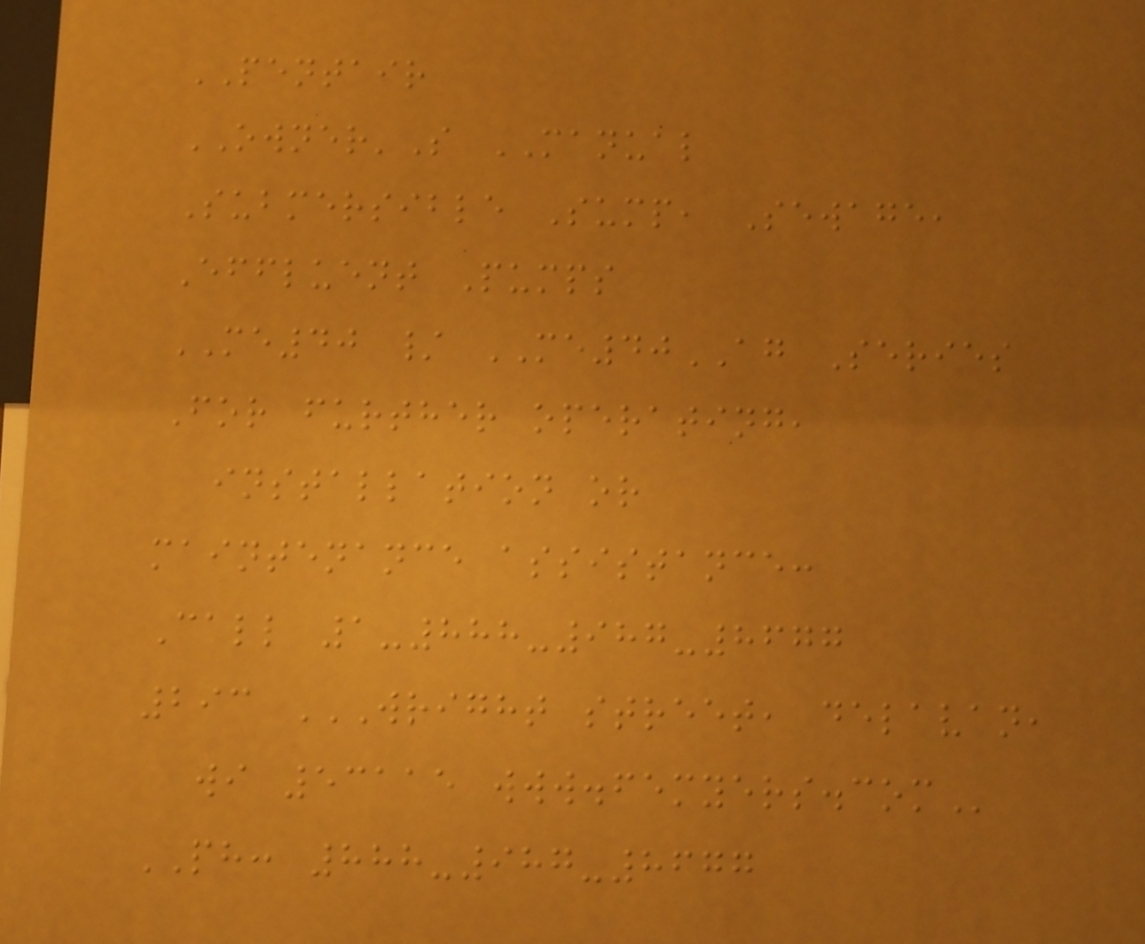PENTAIR
OWNER'S MANUAL
Submersible Sump, Sewage,
Effluent Pumps
ME40 / ME40AG Series
For further operating,
installation or
maintenance assistance:
Call 1-888-987-8677
293 WRIGHT STREET, DELAVAN,
WI 53115 WWW.FEMYERS.COM
PH: 888-987-8677
